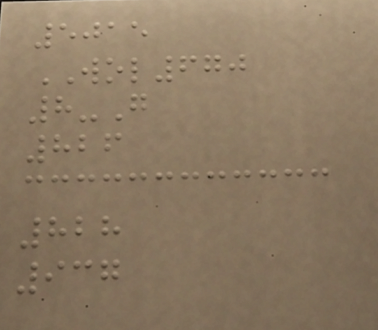5015
WOL670
8-G
826
828
937
